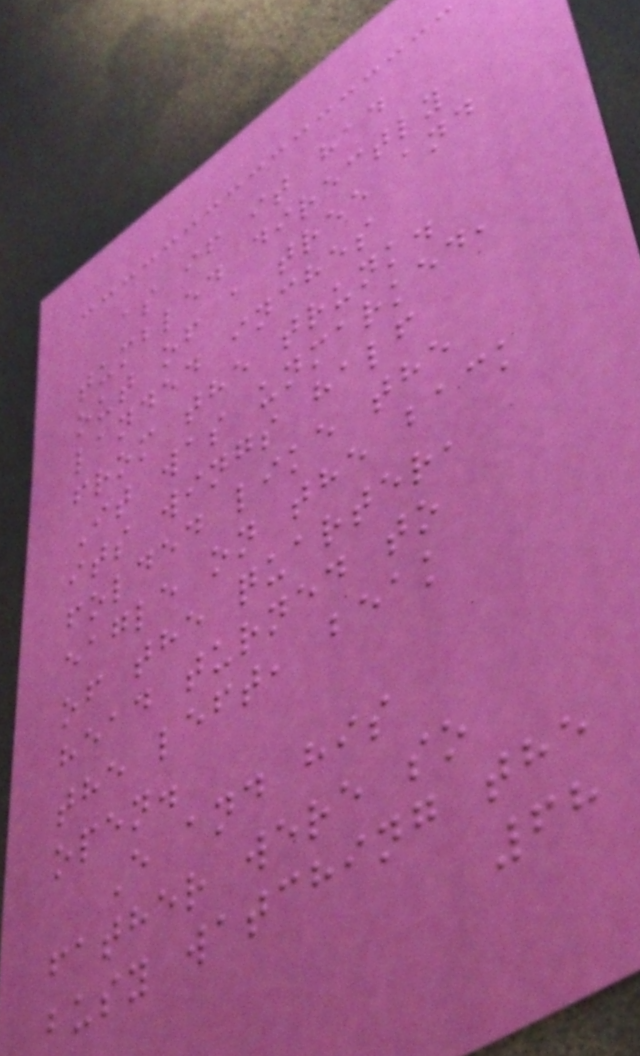as if it had
tumbled directly
out of a tree and
landed inches
from the trunk.
It was unmarked,
its wings half
folded like the
eagle on the back
of the quarter,
head turned to
the left, beak
open.
E and his
father were so
busy watching the
68
